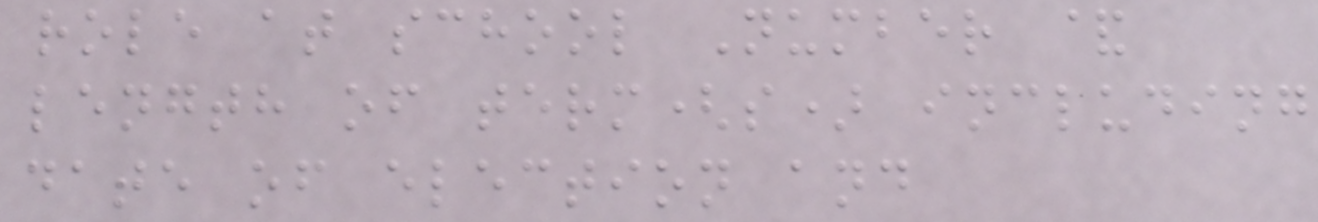role at school Number &
length of term(s) including
date of election and
